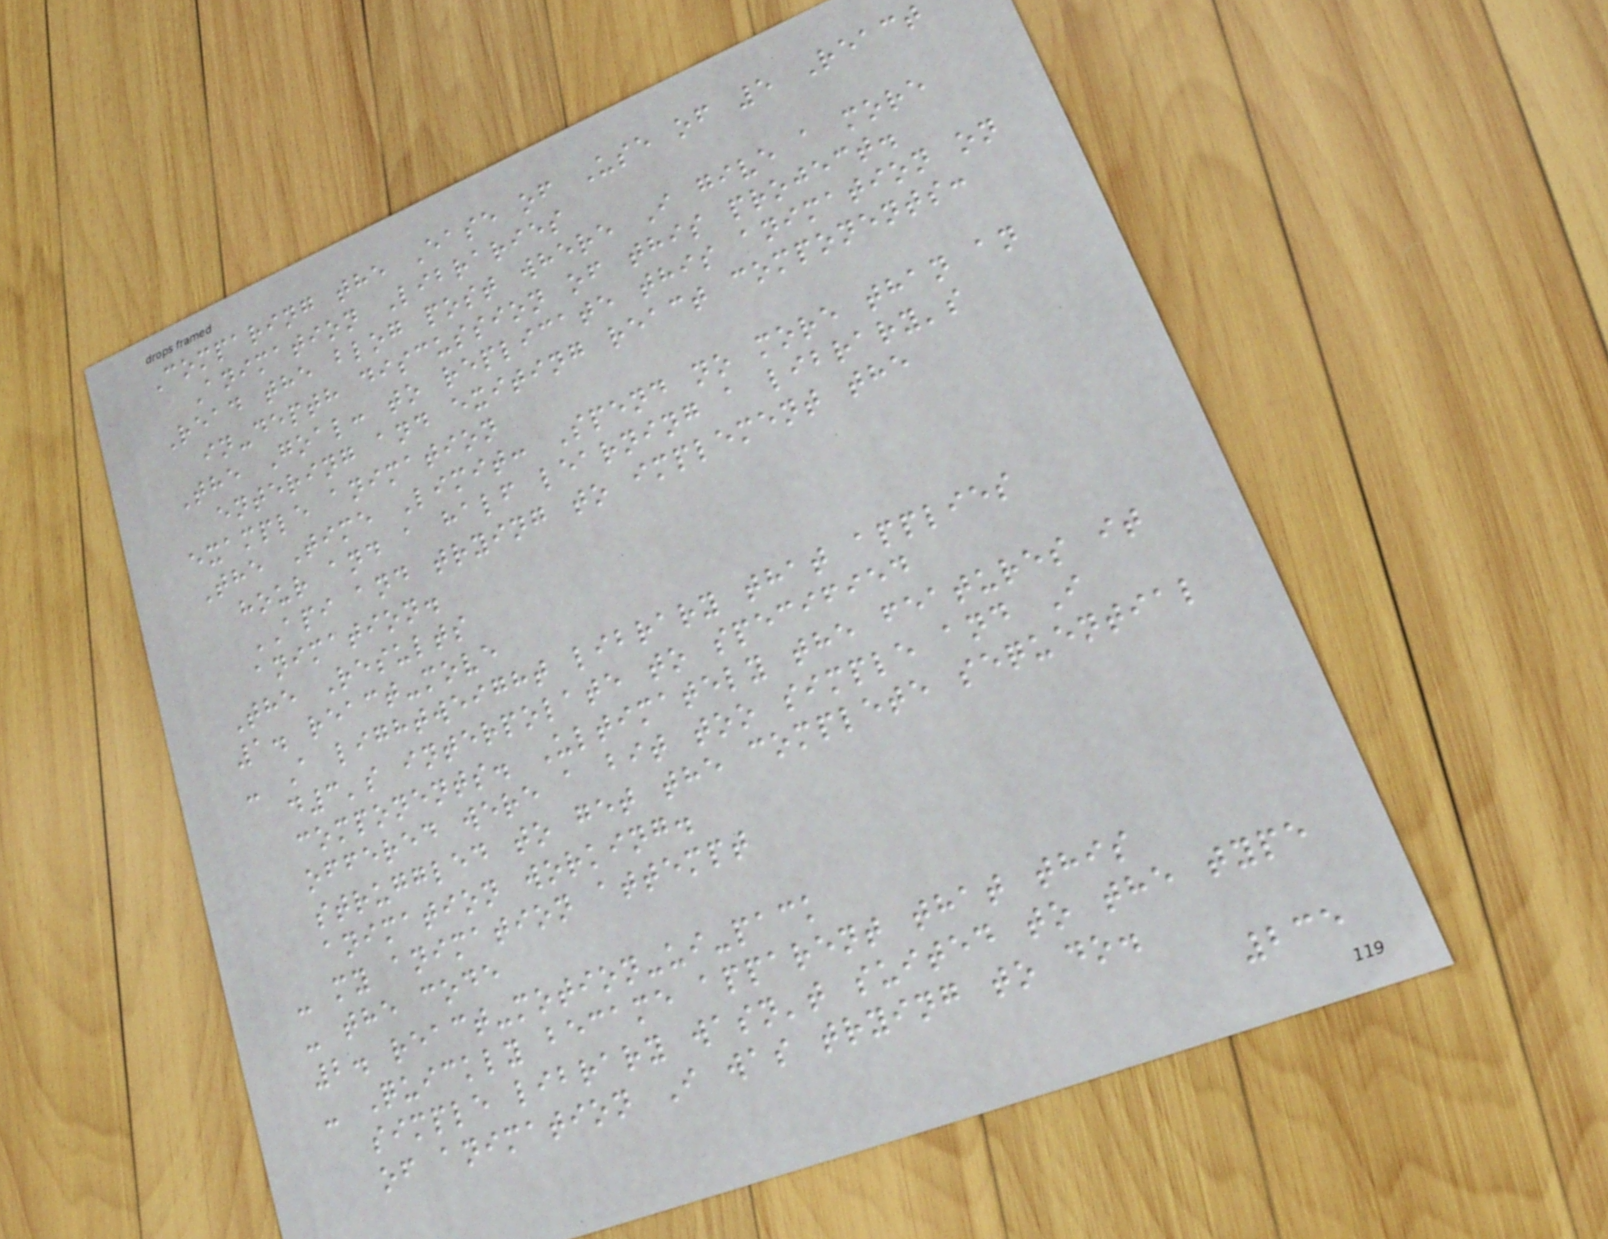Comparing the Ease of Use of 5 React
Animation Libraries
Read the blog post where I give a more
in-depth discussion of this project.
The Goal: to replicate this animation on
entering and exiting react components:
example animation
The Time Limit: Spend no more than an
hour and a half learning a library's
API and trying to implement the
animation.
The Results
1. react-move
- A lightweight library that applies
d3's interpolate to specified
components. Ultimately the features it
offered were a bit too simple and I
struggled to get the complete sequential
animation working.
- my animation attempt
- the code
2. react-motion-ui-pack
- Quickly became apparent that this
simple library wasn't suited to the type
of animation I was trying to do.
235
